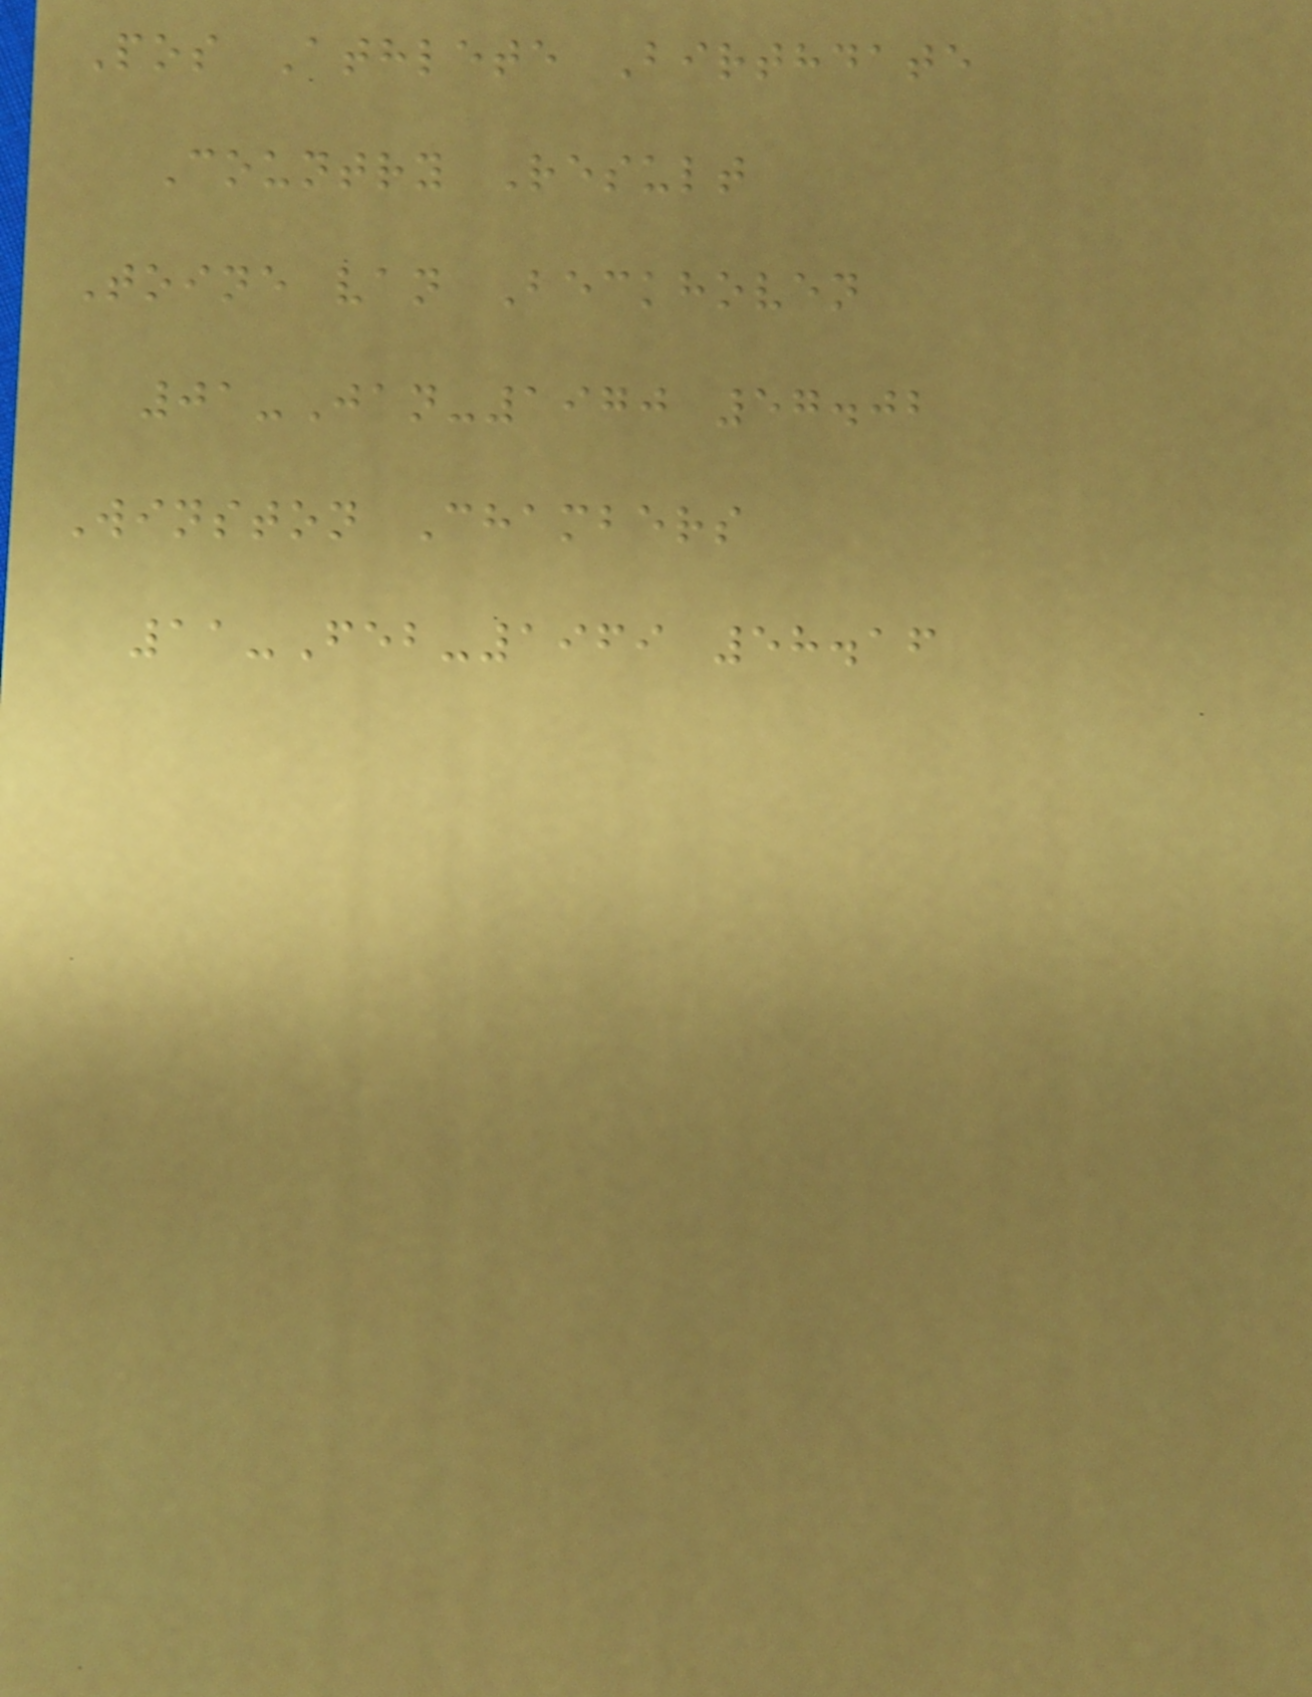Pos Athlete Birthdate
Country Result
Toine van Beckhoven
01-Jan-1970 57.02
Winston Chambers
11-Feb-1969 58.16
